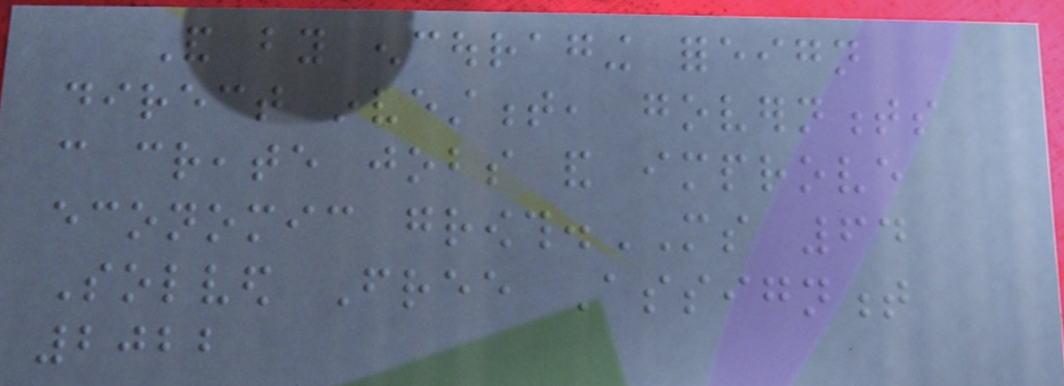And by encouraging foreign
direct investment, governments
can create jobs and improve
economic growth.MS 64
Solved Free Assignment
2022
